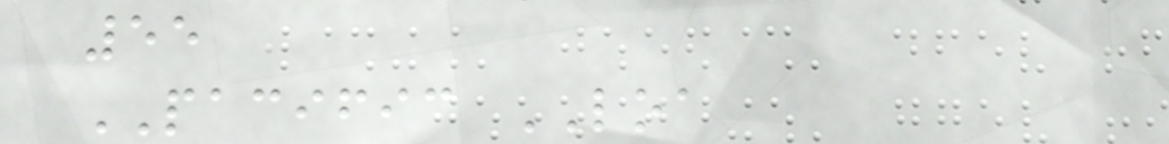55
PACIFIC LOA
